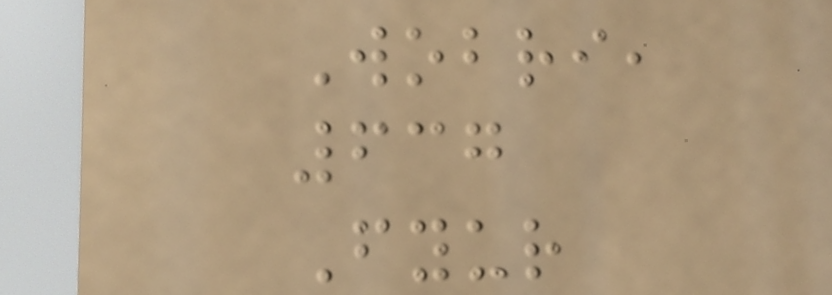Wobri,
637
Fyur
